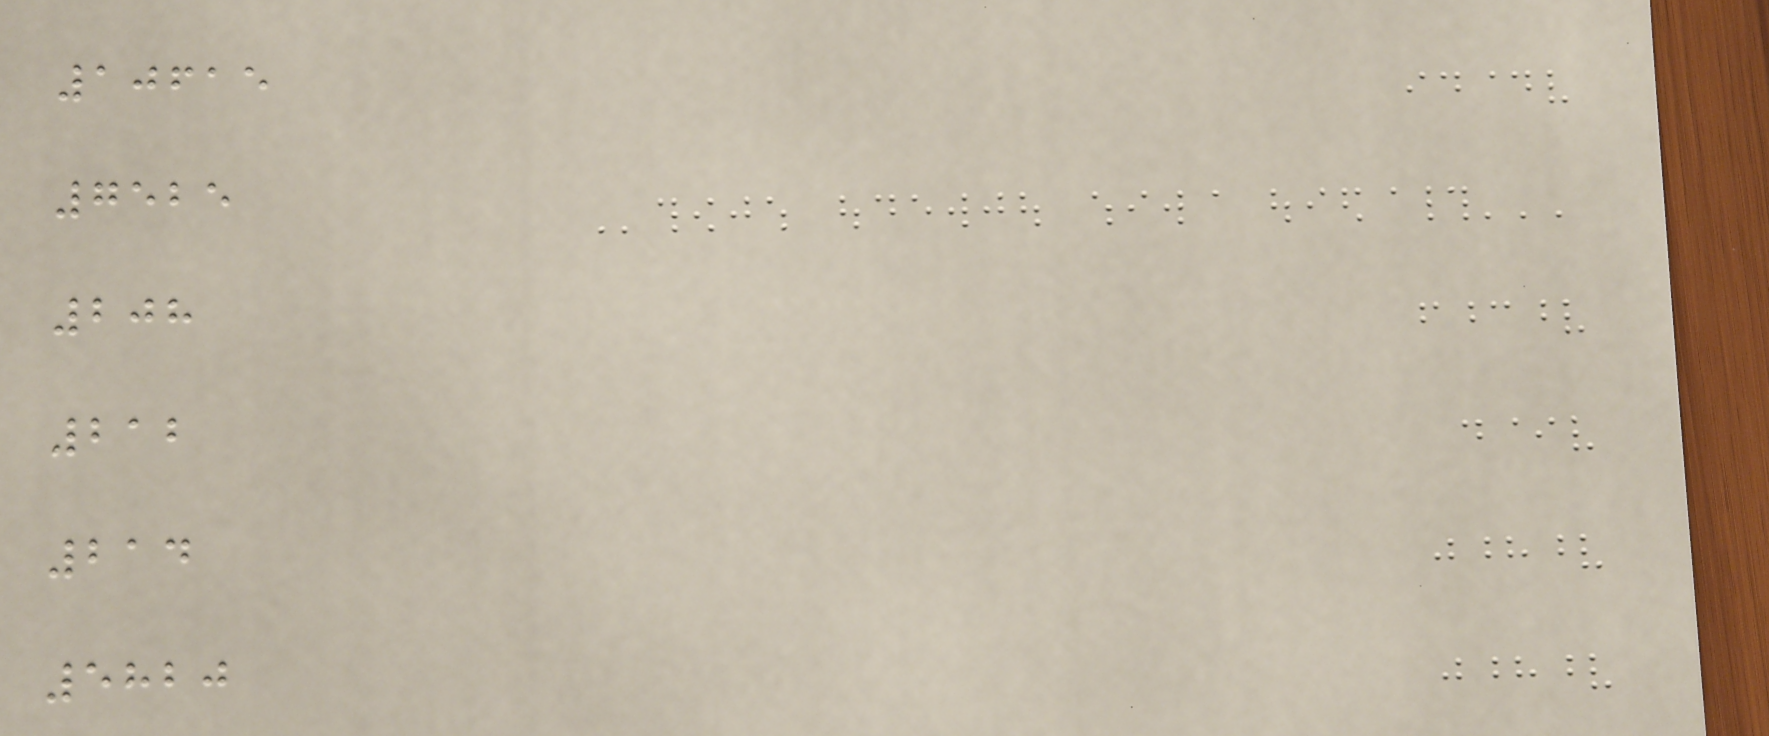10615
7525
208
212
214
5820
